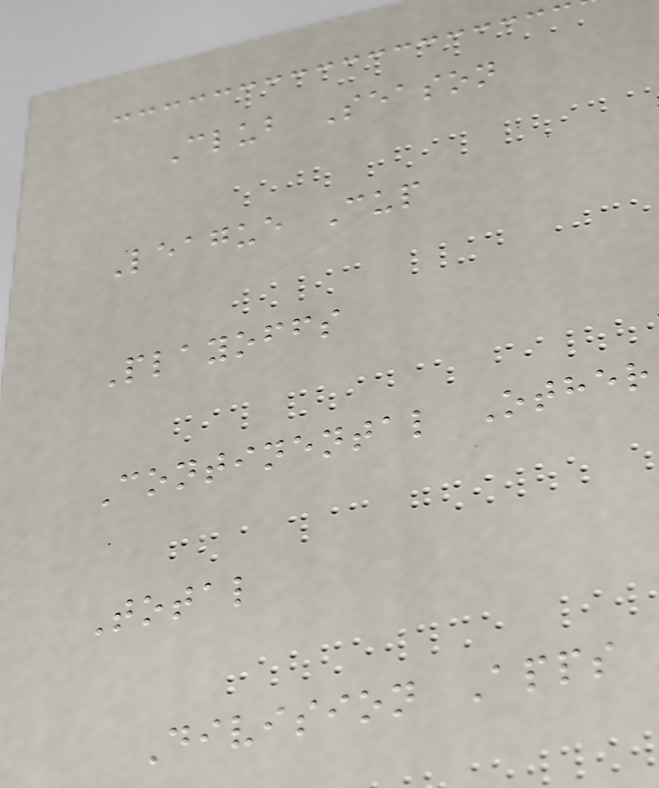Club Season
League Cup
Playoffs
Continental Other
Total
Division Apps
